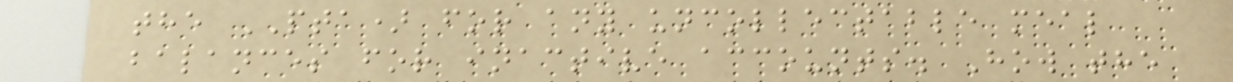the PTA) for any uncollectable meal
balances for inactive accounts. How the
